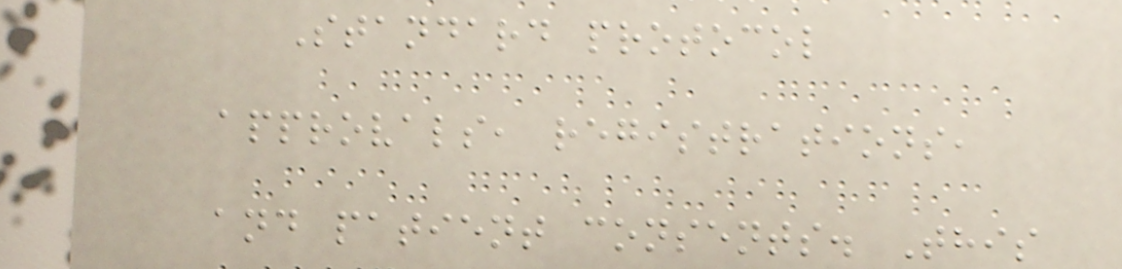Standard protocol
approvals, registrations,
and patient consents. This
